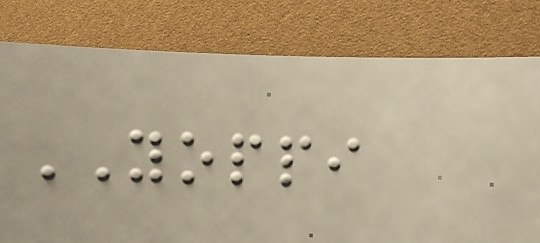YOPPI
